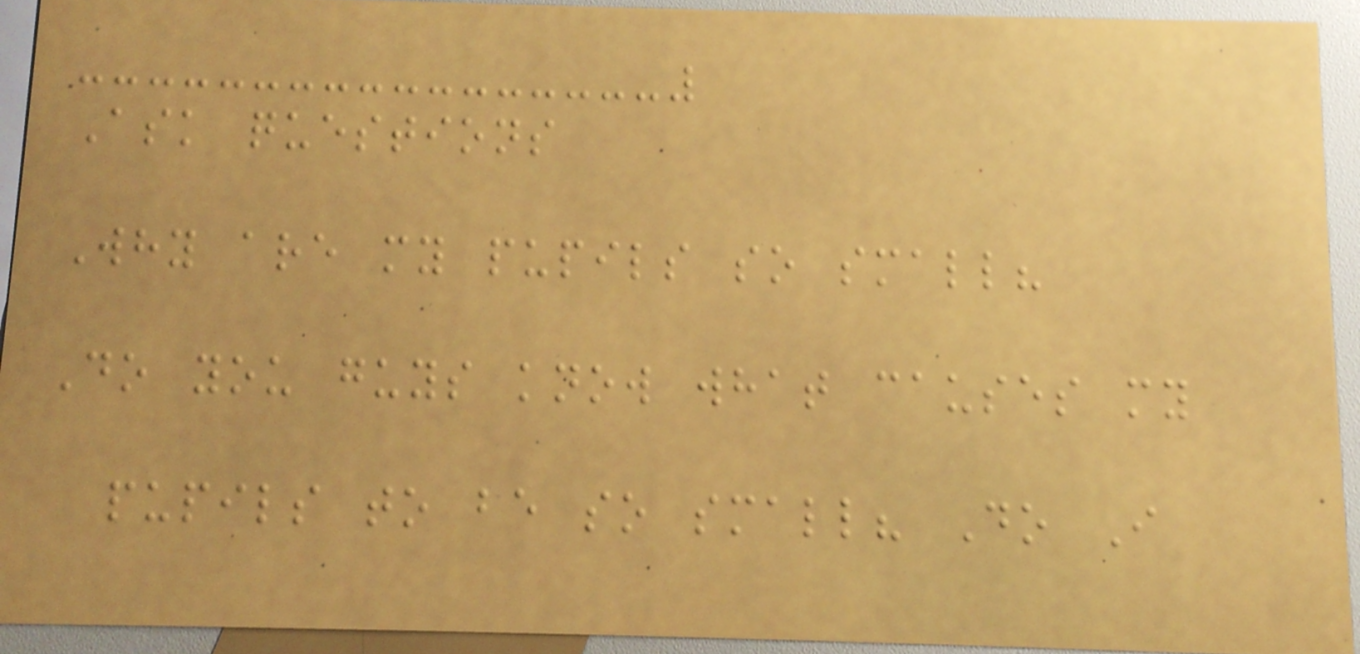Ask questions
Why are my pupils so small?
Do you guys know what causes my
pupils to be so small? Do I
